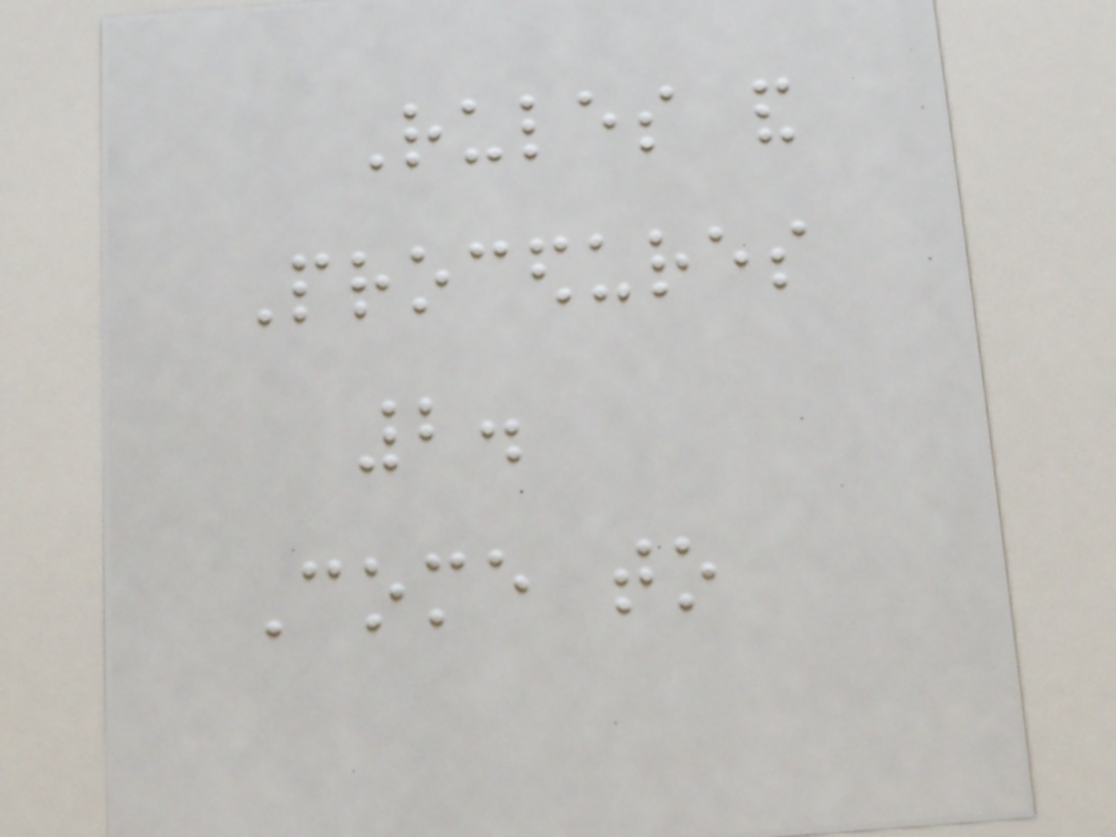Rules and
Procedures
2.
Come to
